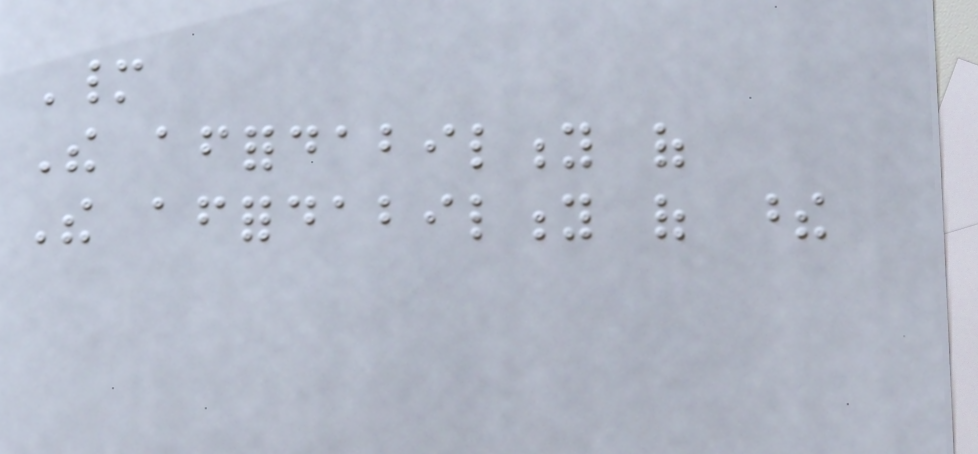Many
The affordability of
The affordability of these
